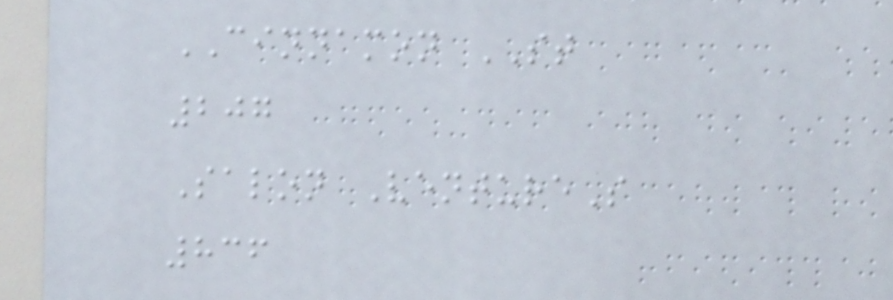CINNAMON ST
207
Salon VentureS
836
